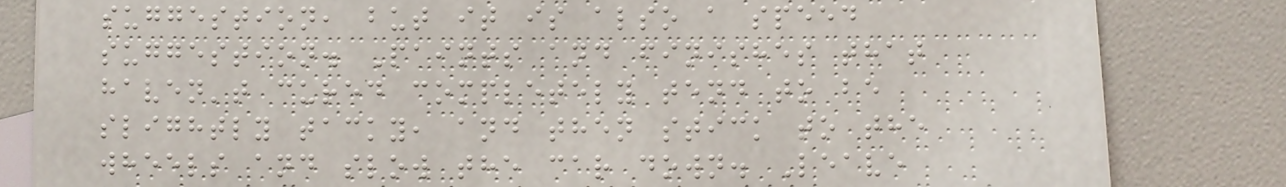suggestion, but it is also a speed
suggestion. Paints and finishes that
haven't cured completely tend to be
slightly tacky, and then stick to the
wheels and slow the car down. Leave
